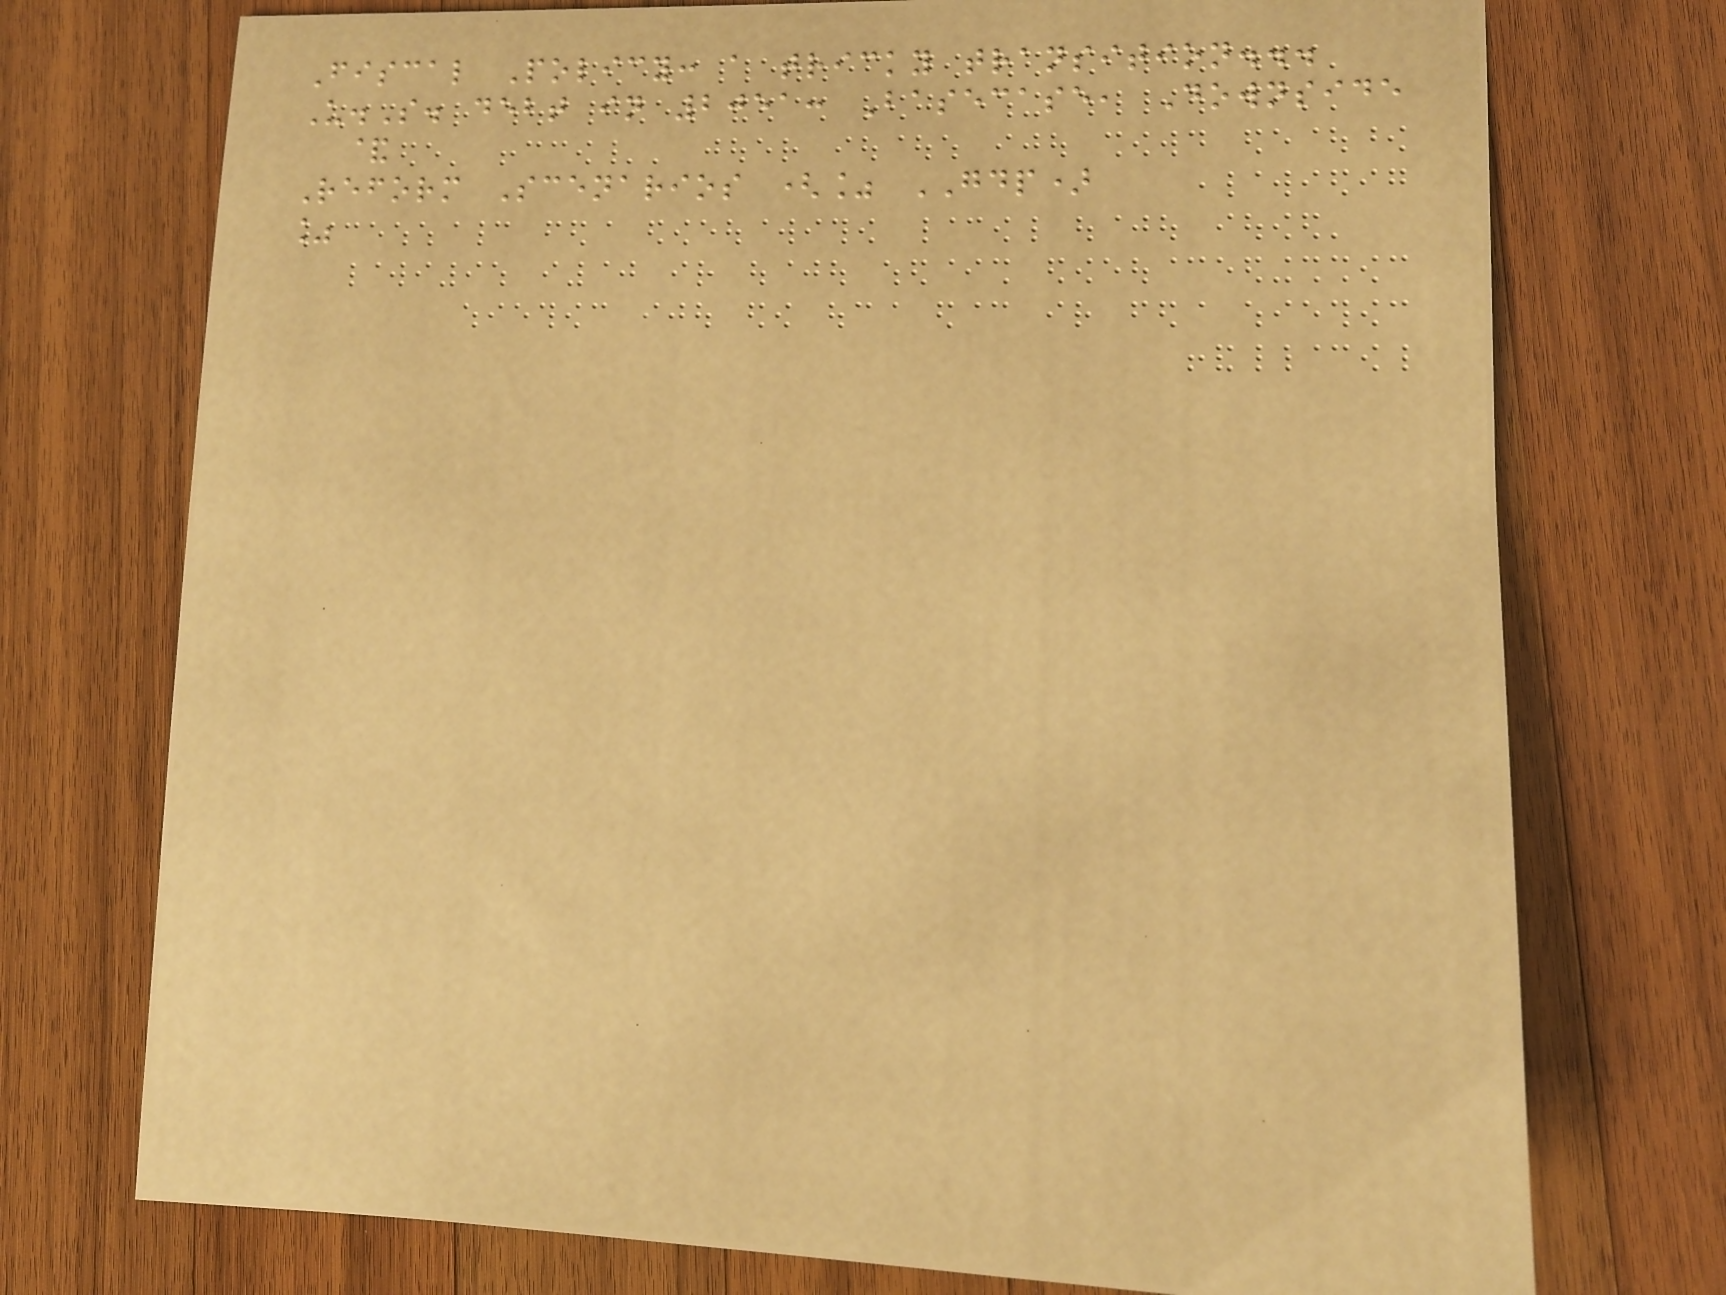Fiscal Policy: a tricky transition...
U.S. debt in 2051: Basecase, Downside
&
Reform Scenarios (% GDP)
%
